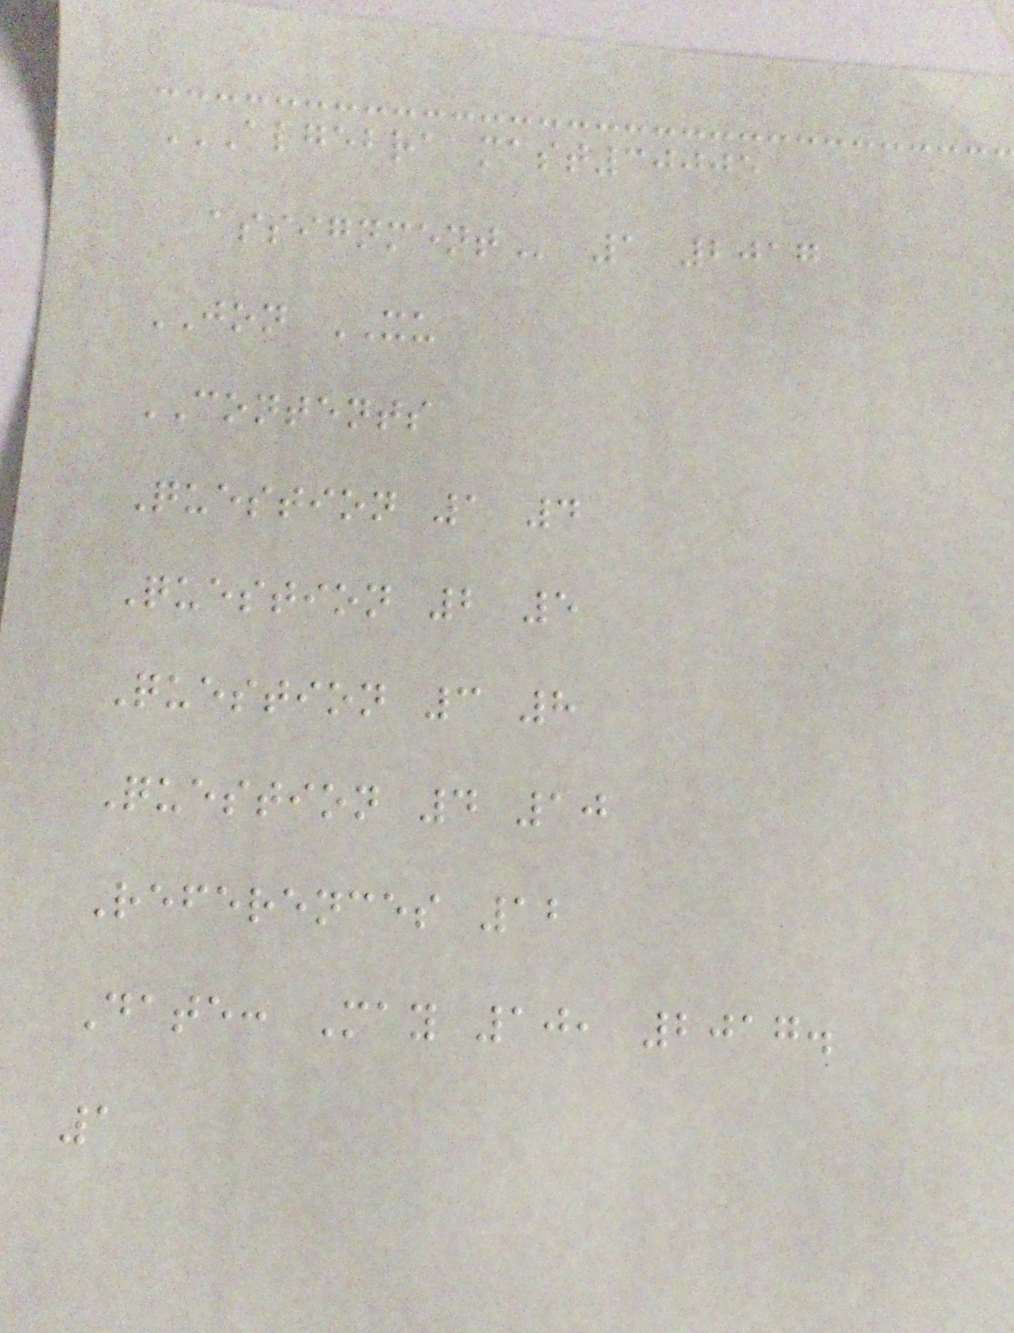ALGEBRA MAST30005
ASSIGNMENT 1 2017
JON XU
CONTENTS
Question 1 4
Question 2 5
Question 3 8
Question 4 10
References 12
Date: May 10, 2017.
1
